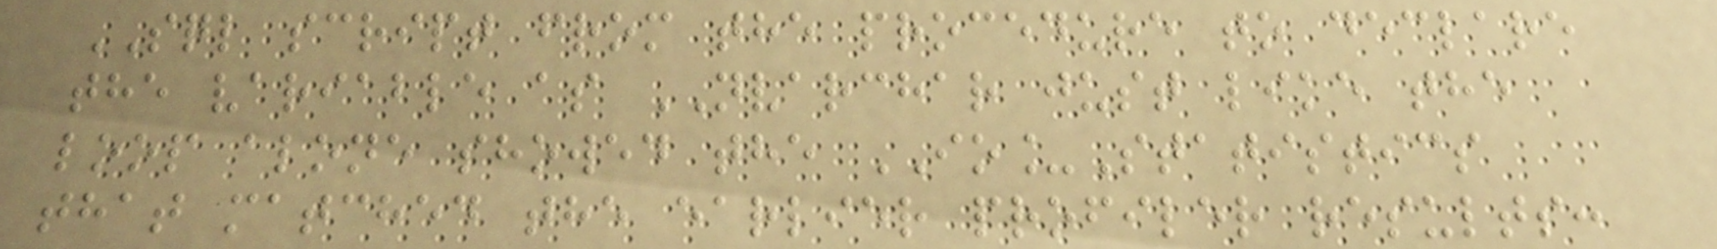SQL script from the procedure to declare
the variable as NVARCHAR just like the
loop alone showed the IO_Statistics
that matched the earlier profiler results:
